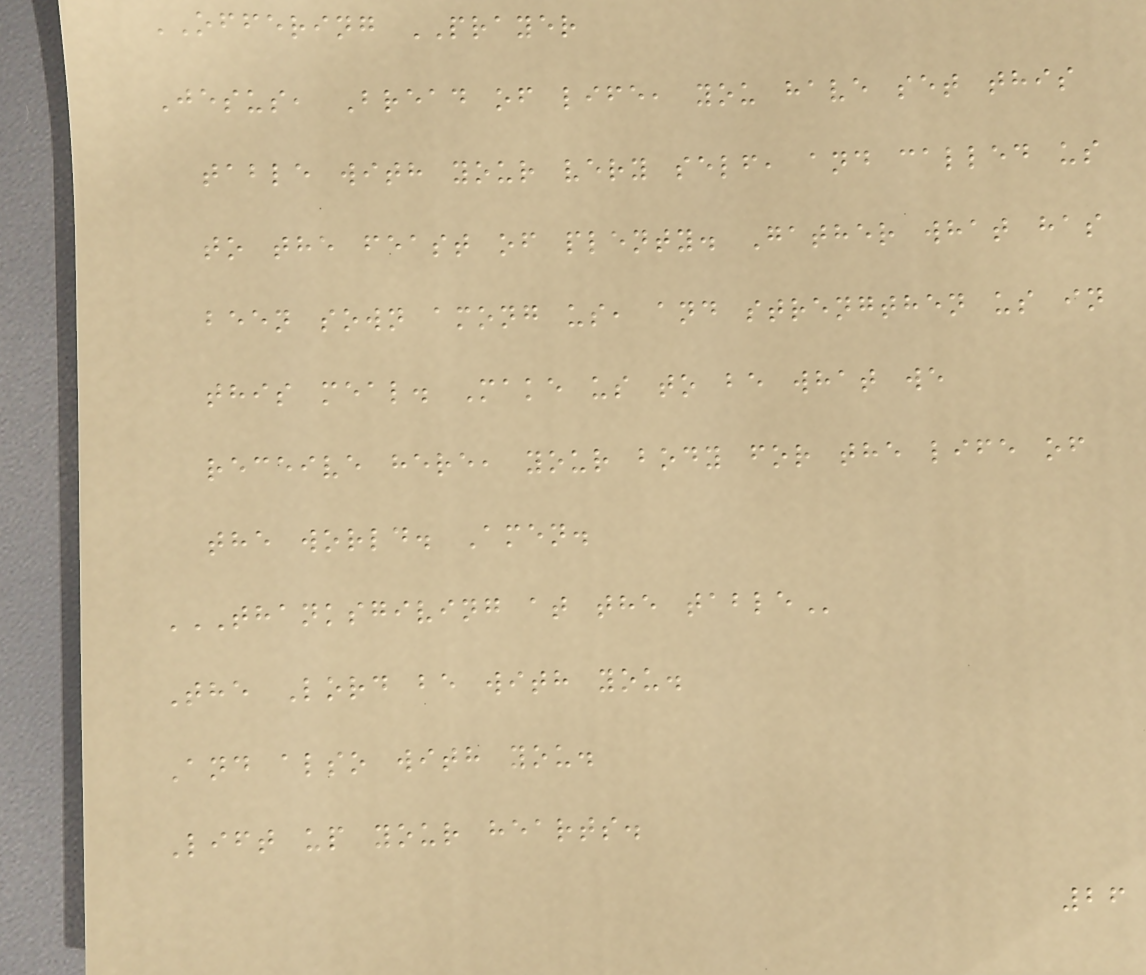OFFERING PRAYER
Jesus, Bread of life, you have set this
table with your very self, and called us
to the feast of plenty. Gather what has
been sown among us, and strengthen us in
this meal. Make us to be what we
receive here, your body for the life of
the world. Amen.
THANKSGIVING AT THE TABLE
The Lord be with you.
And also with you.
Lift up your hearts.
26
